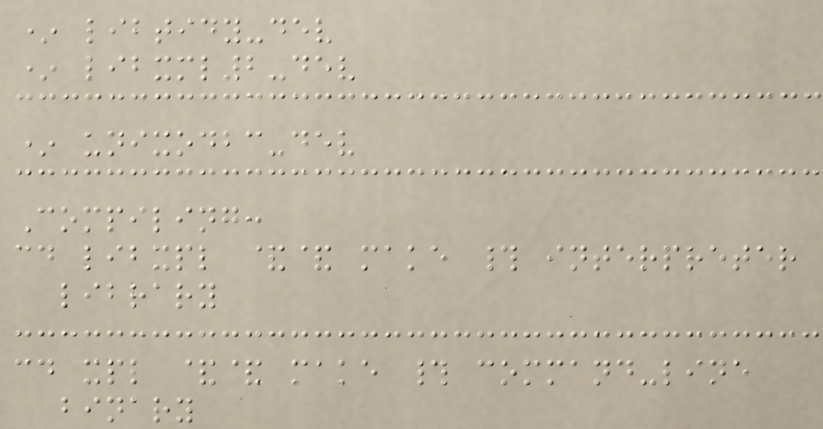* libtidy-dev
* libxml2-dev
* unixodbc-dev
Compiling:
cd libxpl && make # interpreter
library
cd xpl && make # command-line
binary
